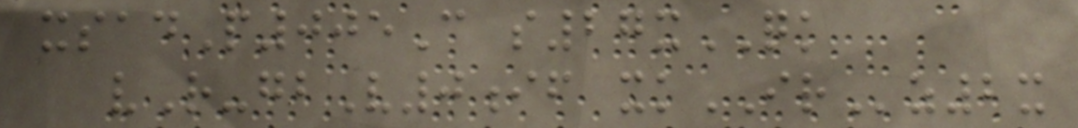xsadP005C s27xQK
vR-gbV0if xkIRz2x
